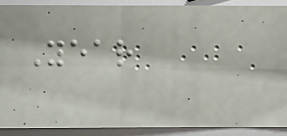Year
